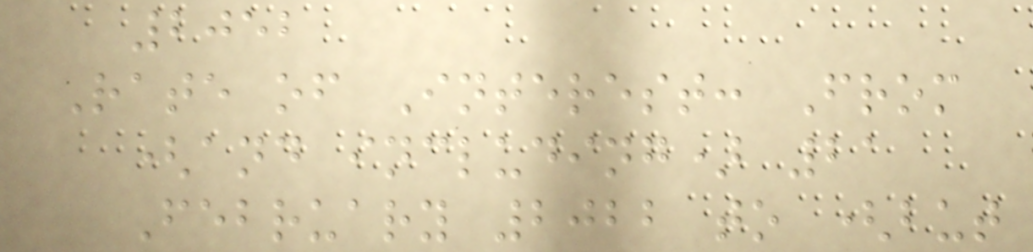2052
Rate of Interest: From
(and including) 21
February 2022 to (but
